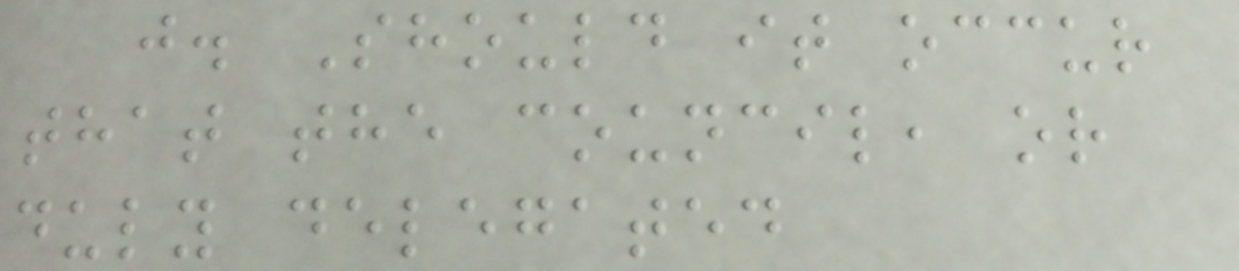j. Should it occur
that the council, or
duly delegated
